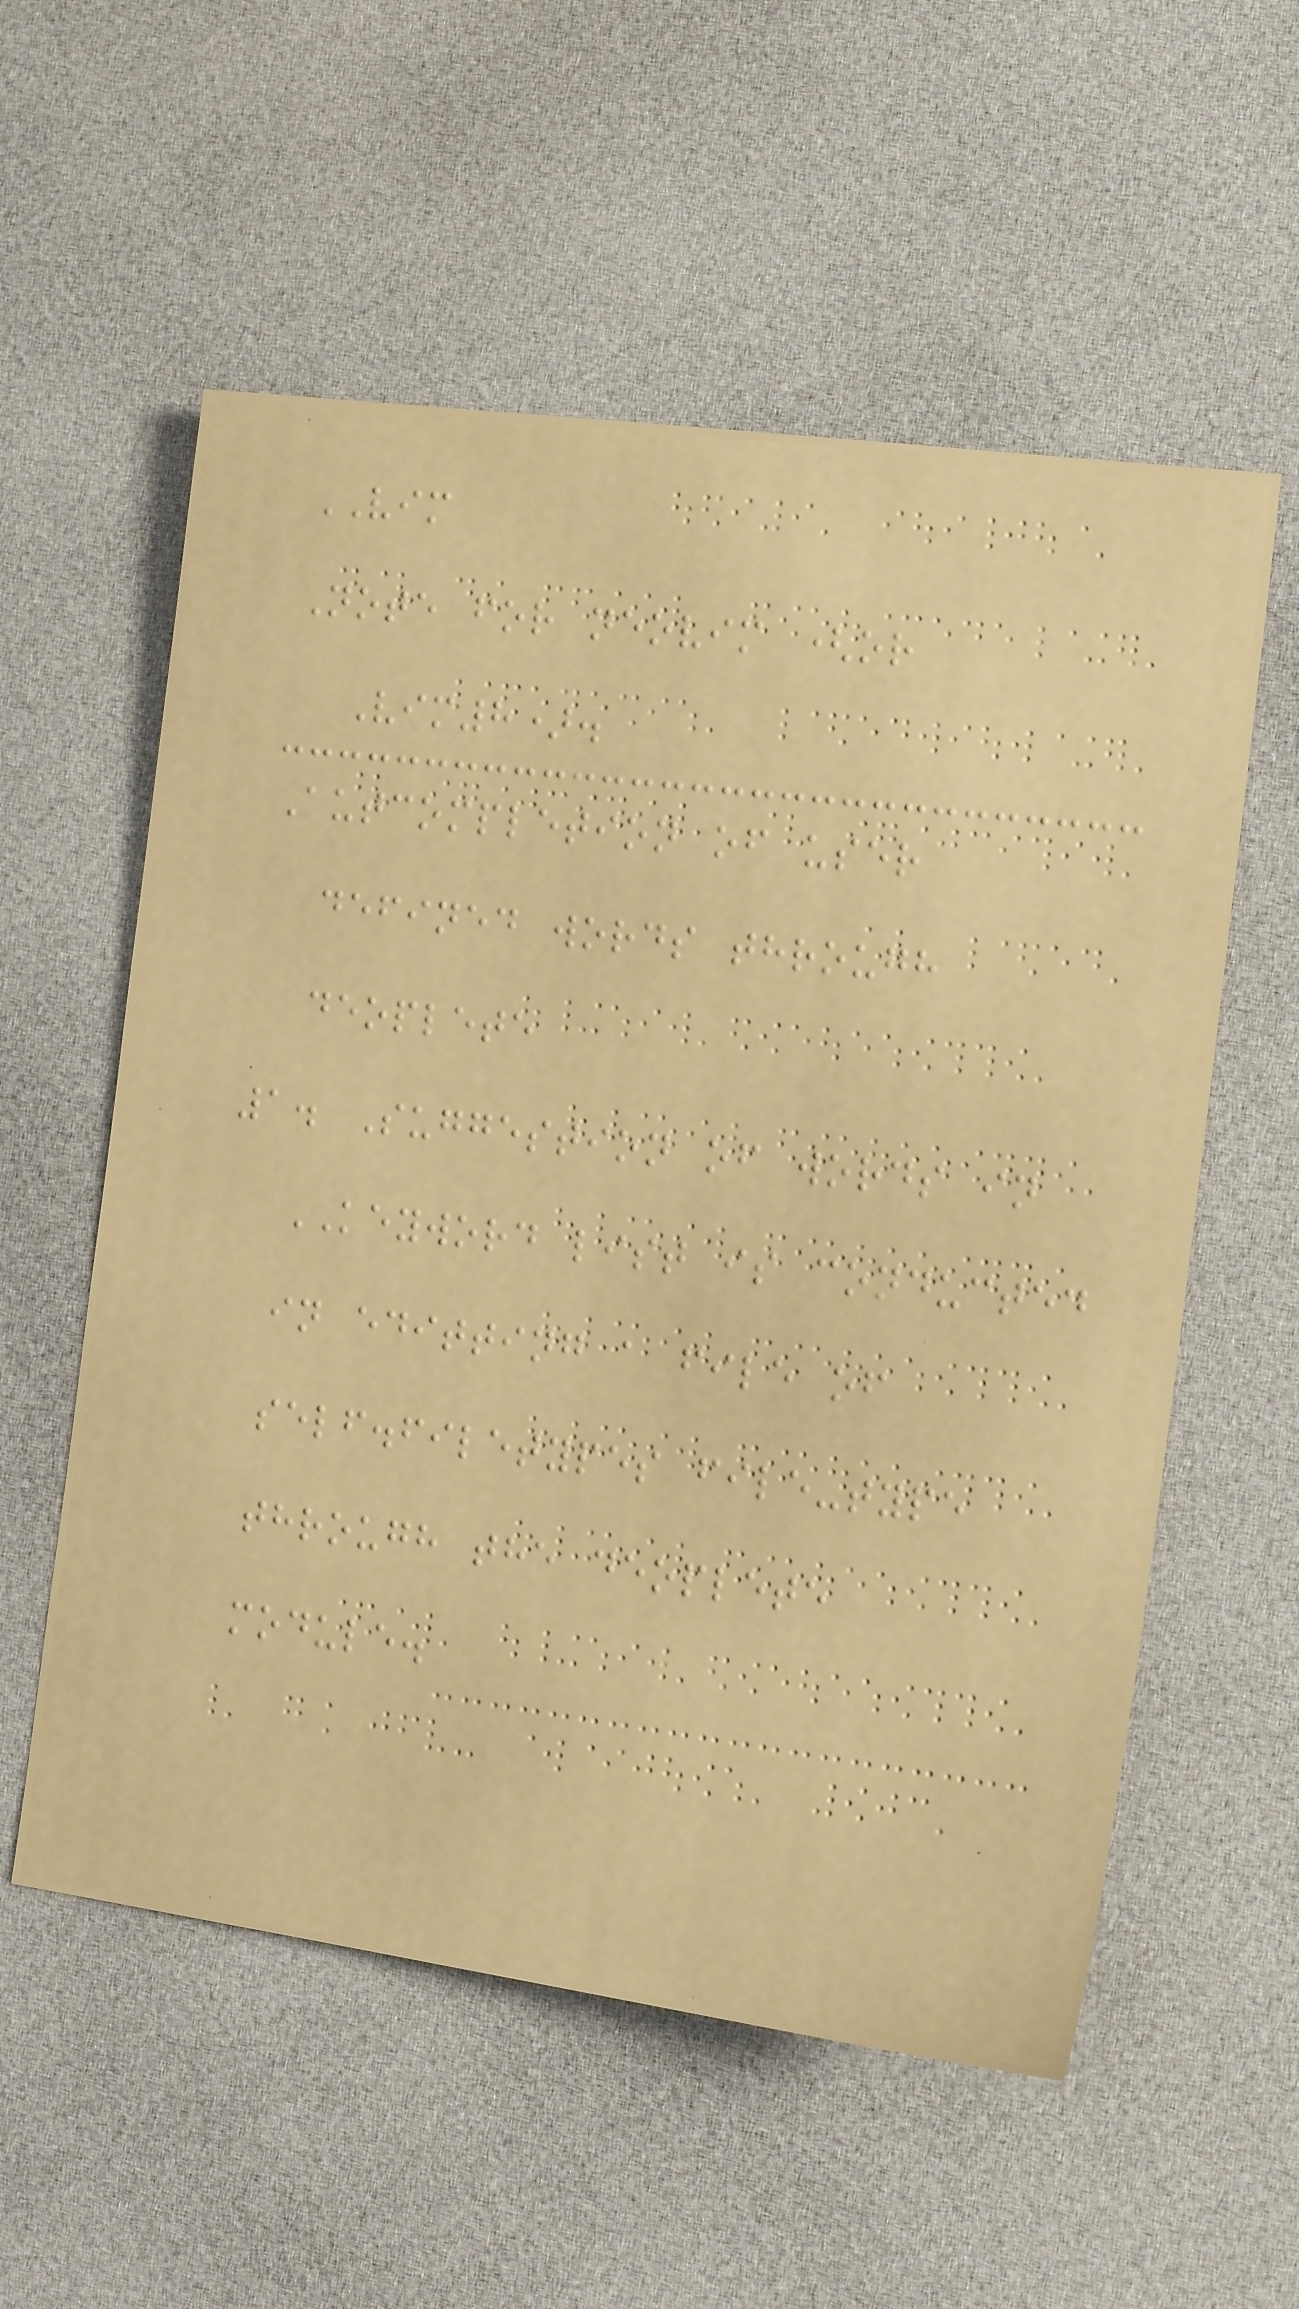VIM
Note for neovim (or
Vim8).
Autcompletion of user
defined words through
deoplete
1. Suggestion of words in
KEYWORD list is conducted
in editting a file of
self.filetypes file-type
through the deoplete
module.
